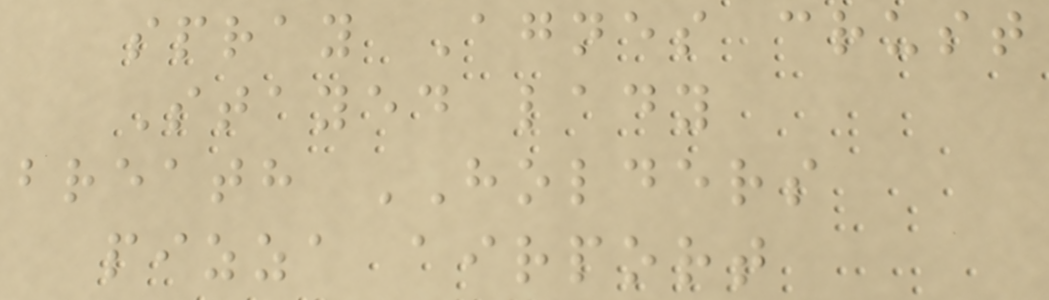spray Agnes crust
Stayed lady
breath HOLDERS
pizza airport
